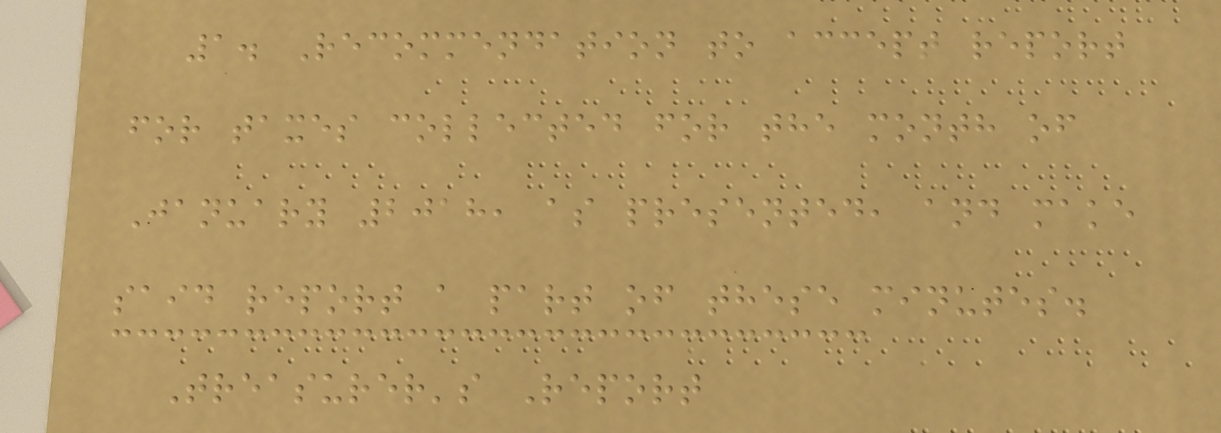1. Recommendation to accept report
for taxes collected for the month of
January 2018, as presented, and make
said report a part of these minutes.
Treasurer's Report
